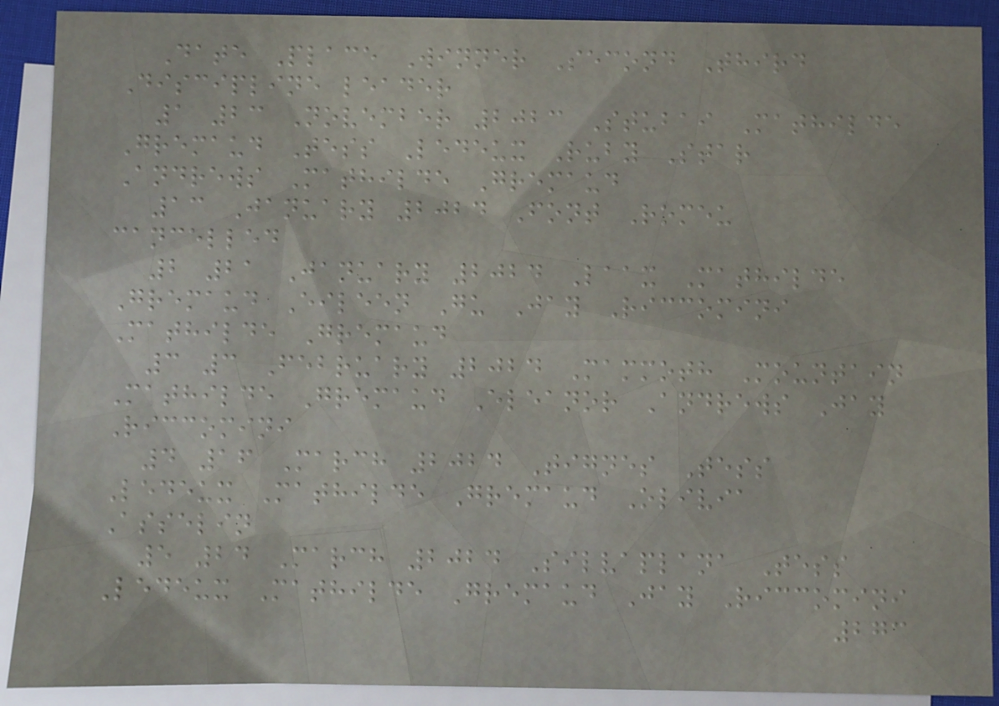Date Place Winner Second Third
Discipline leader
1 23 November 2023 Stubai Mathilde
Gremaud Tess Ledeux Ruby Star
Andrews Mathilde Gremaud
13 January 2024 Font Romeu
cancelled
2 21 January 2024 Laax Mathilde
Gremaud Eileen Gu Jay Riccomini
Mathilde Gremaud
3 3 February 2024 Mammoth Mountain
Mathilde Gremaud Eleanor Andrews Jay
Riccomini
4 16 March 2024 Tignes Tess
Ledeux Mathilde Gremaud Olivia
Asselin
5 24 March 2024 Silvaplana Tess
Ledeux Mathilde Gremaud Jay Riccomini
273
